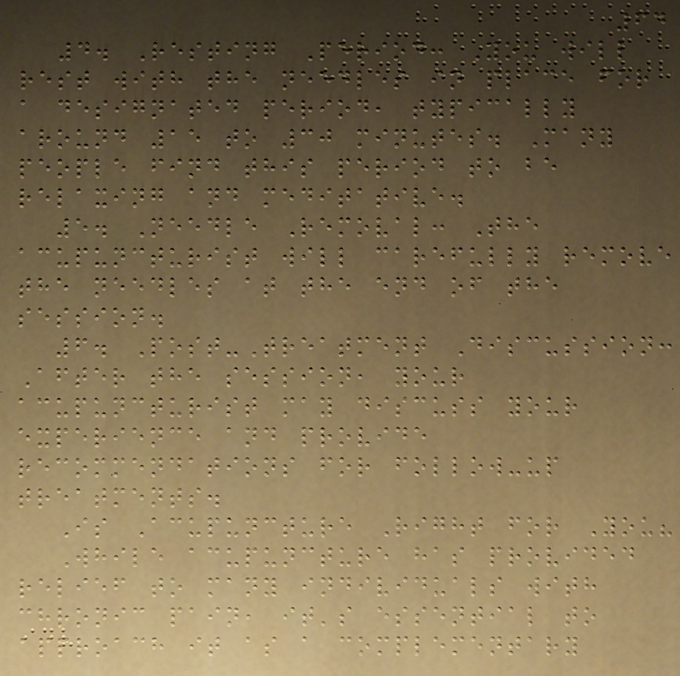64
4. Resting Period: You will
rest with the needles in place for
a designated period, typically
around 15 to 30 minutes. Many
people find this period to be
relaxing and meditative.
5. Needle Removal: The
acupuncturist will carefully remove
the needles at the end of the
session.
6. Post-Treatment Discussion:
After the session, your
acupuncturist may discuss your
experience and provide
recommendations for follow-up
treatments.
Is Acupuncture Right for You?
While acupuncture has provided
relief to many individuals with
chronic pain, it's essential to
approach it as a complementary
